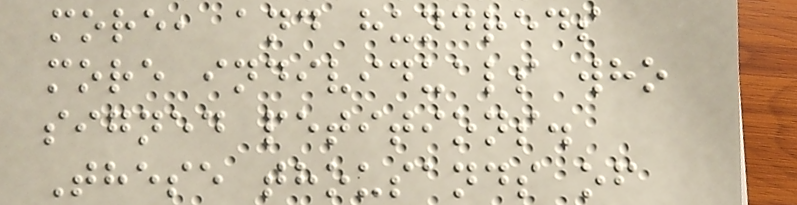more, and hundreds
more individuals who
signed petitions.
These thousands of
